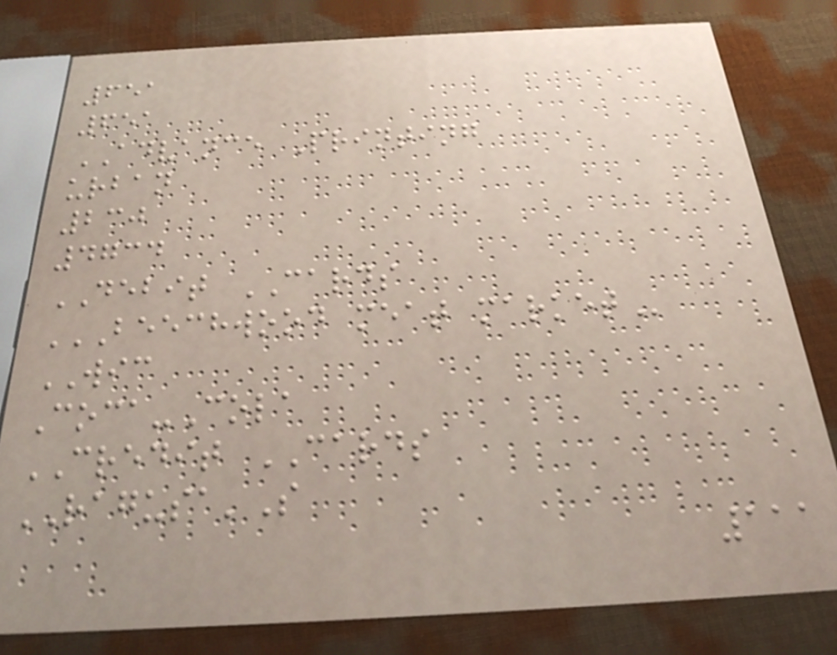651
651
ADVANCE Printing
urban
230
4734
DEBIT CARDS
BEECHWOOD MEAT MARKET
WIC
Coca-Cola
CREDIT CARDS
RAGUSA'S
111
